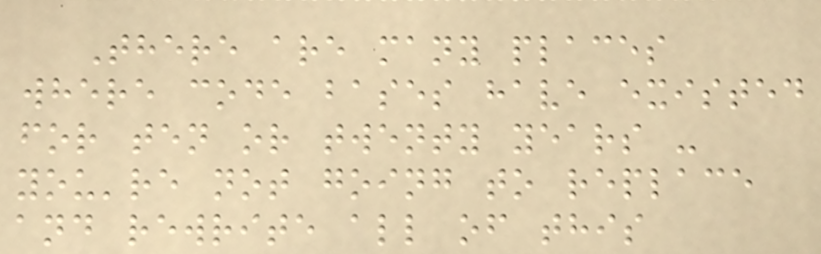There are many places
where code bases have existed
for ten or twenty years -
you're not going to replace
and rewrite all of this
